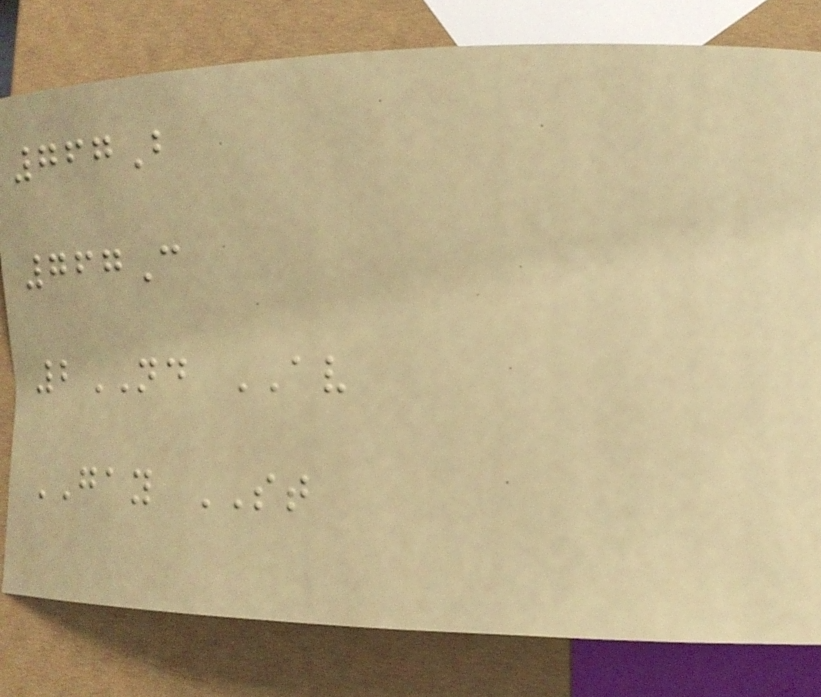767B
767C
2ND AV
GAY ST
